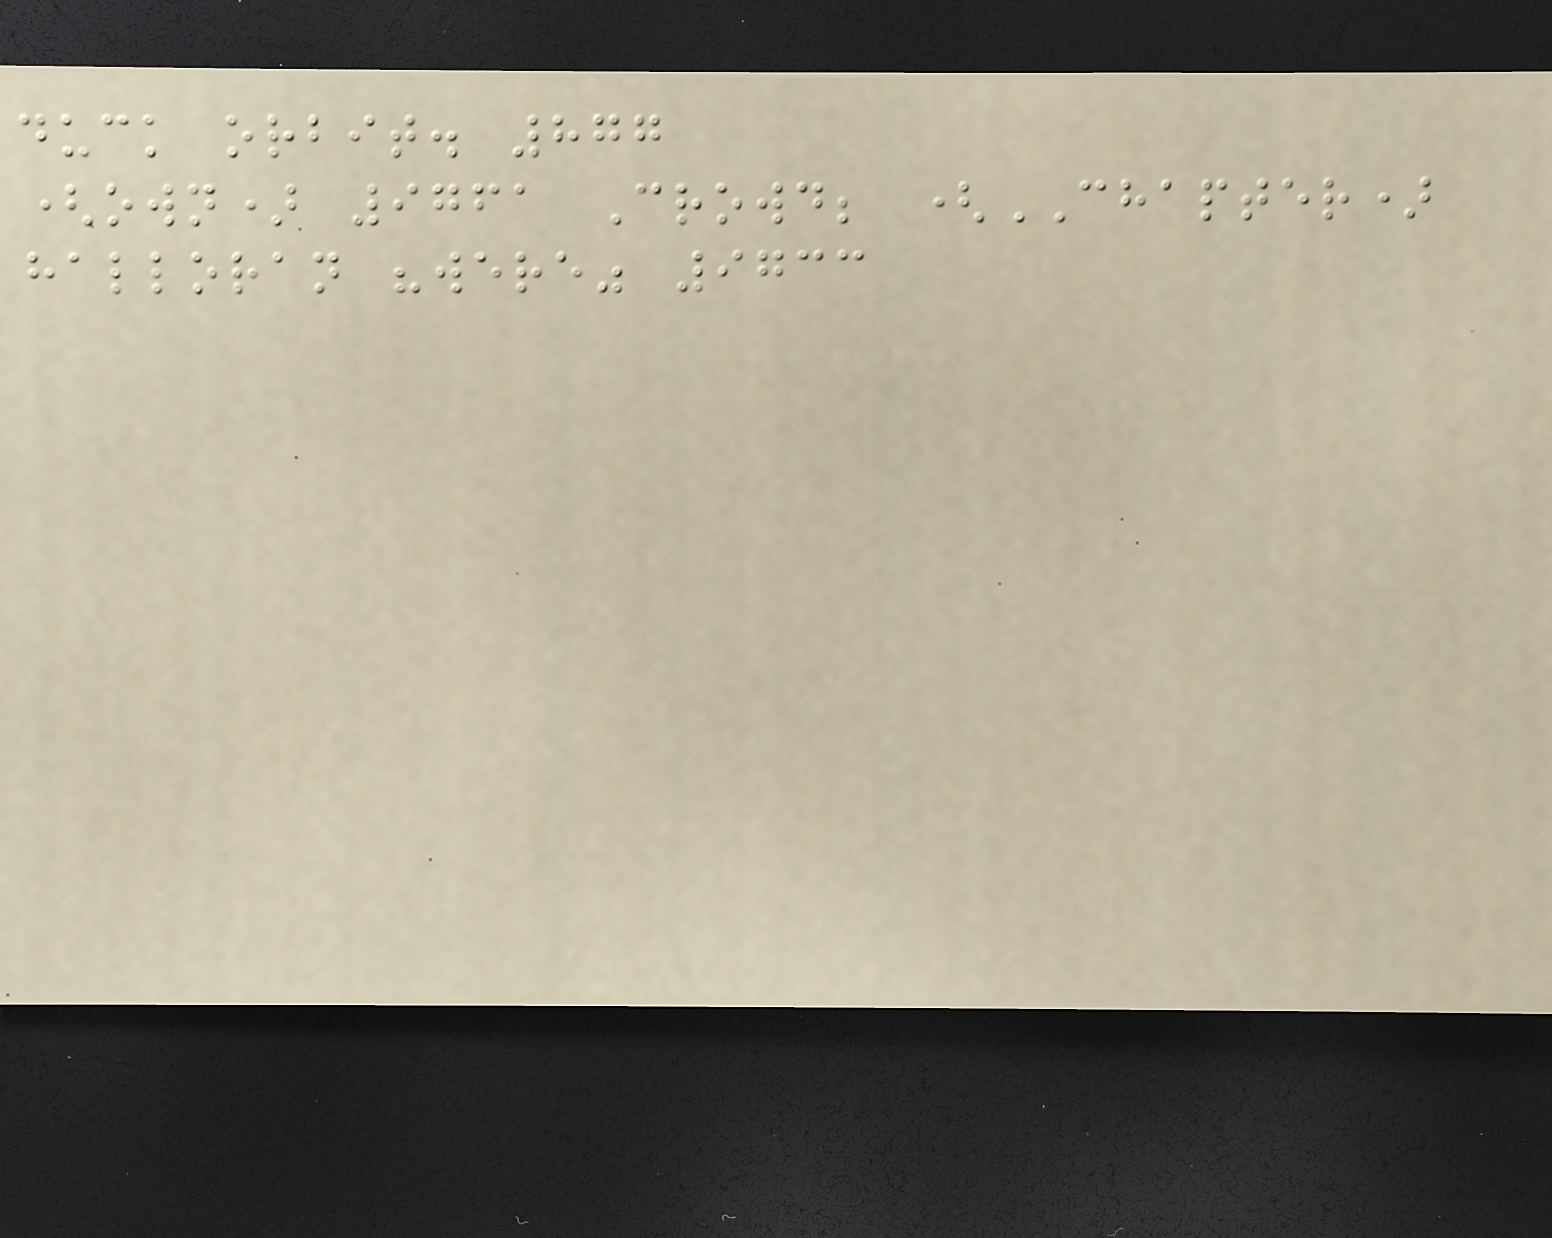duck orbit. 877
(own) 9761 Crowd; (CHAPTER)
halloran "were" 9733
